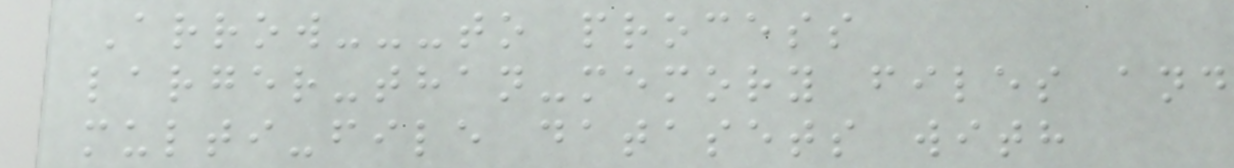Arrow---to process
larger-than-memory files and
multi-file datasets with
